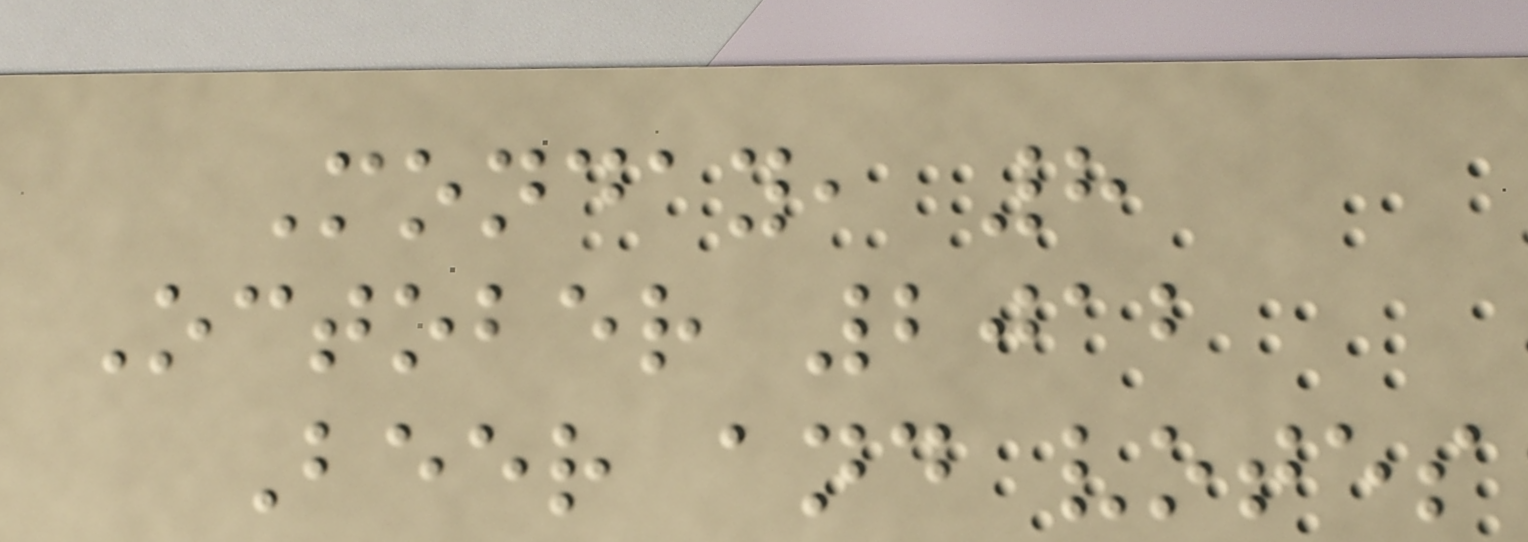Monday, 8
October 2012
Beer and votes
